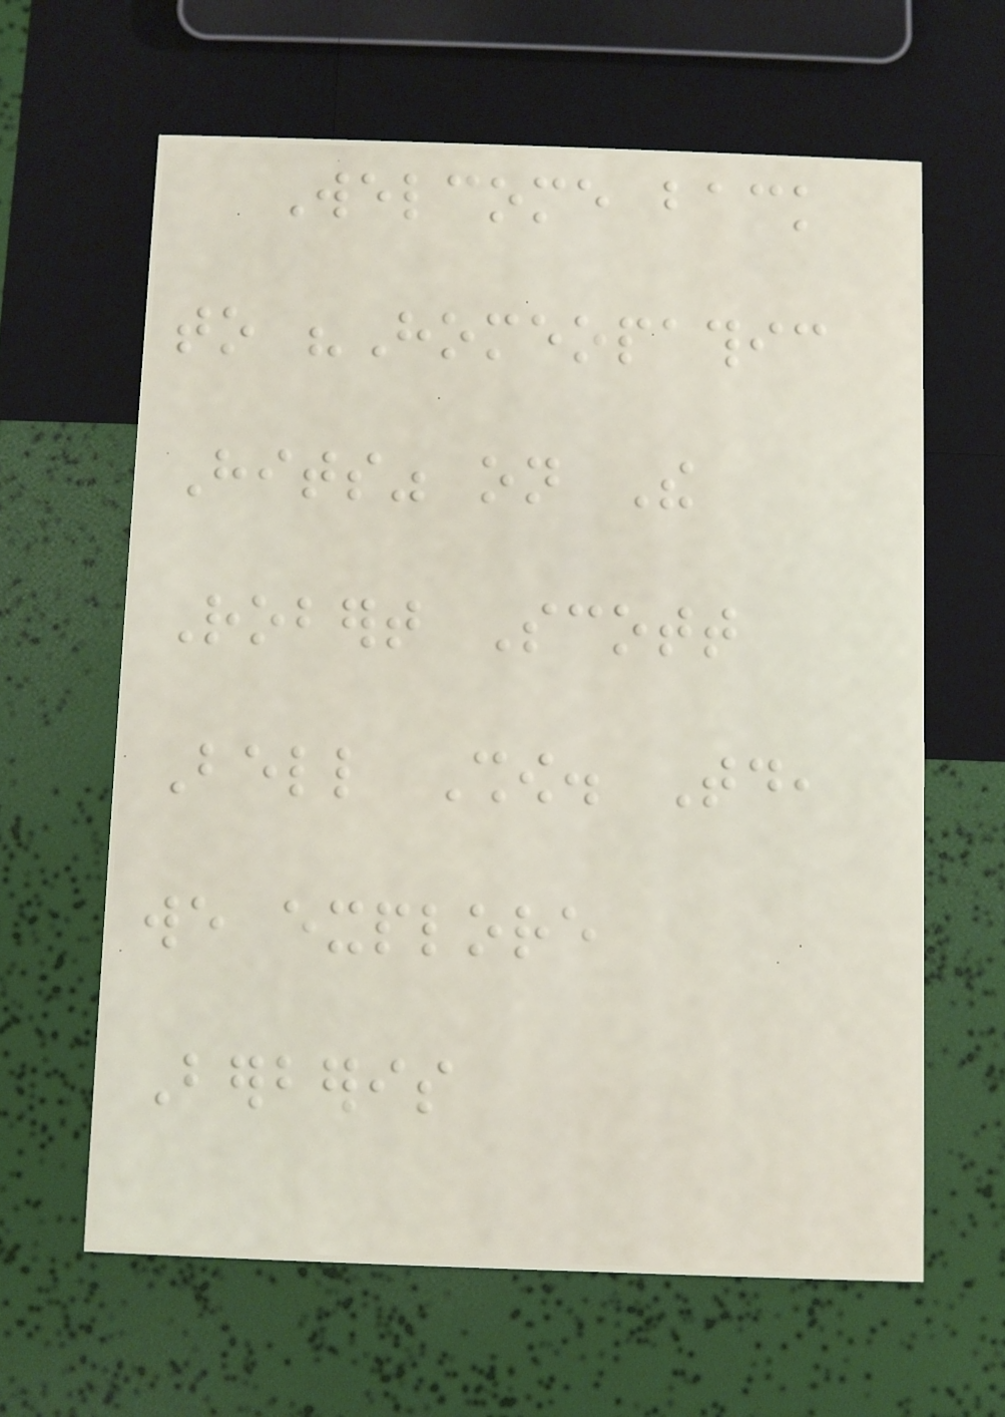Welcome back
to "Homeopathic
Hits" on The
Robert Scott
Bell Show. Today,
we explore
Berberis
